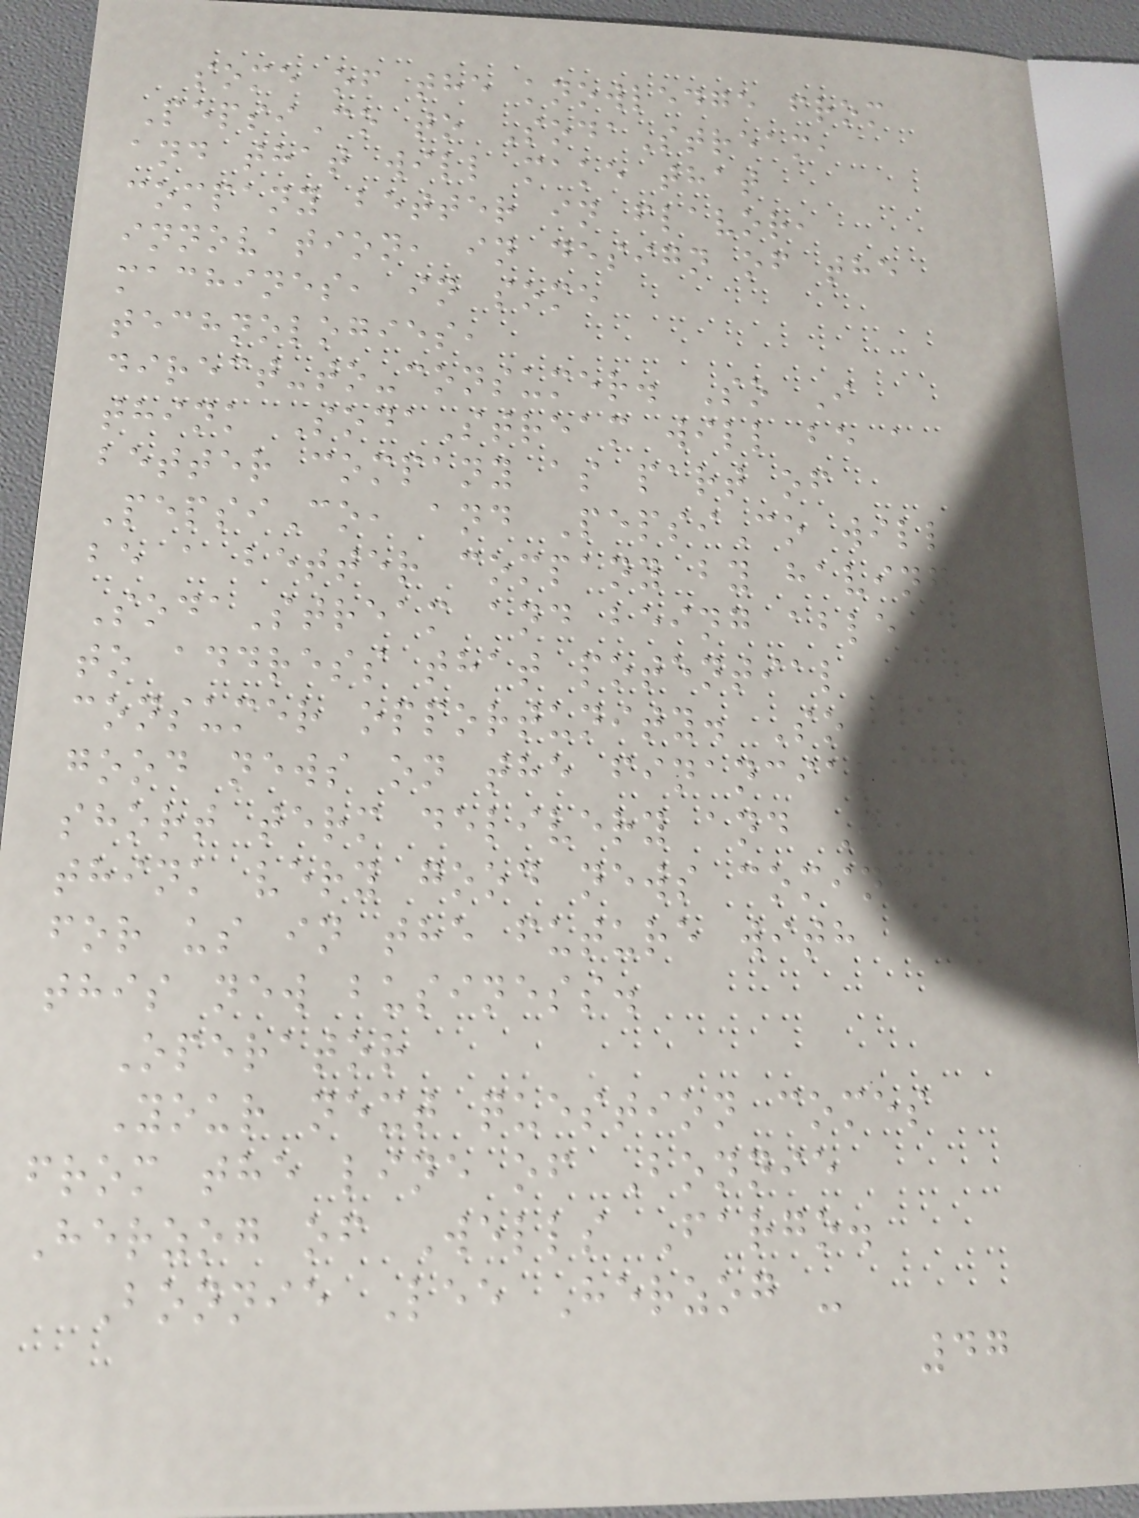some of the knowledge from
PepsiCo to SodaStream,
and that will make that
company better in flavor,
innovation, in design of the
machines, in some
technologies,
direct-to-consumer. So I
think SodaStream will be a
better company as part of
PepsiCo, and PepsiCo will
be a better company by having
SodaStream and being able
to address that potential
consumer opportunity. So
good news on the financial
short term delivery and I
think very good news coming
for us in the future with
this new business.
Operator
Your next question comes
from the line of Bonnie
Herzog of Wells Fargo.
Bonnie Lee Herzog -
47
